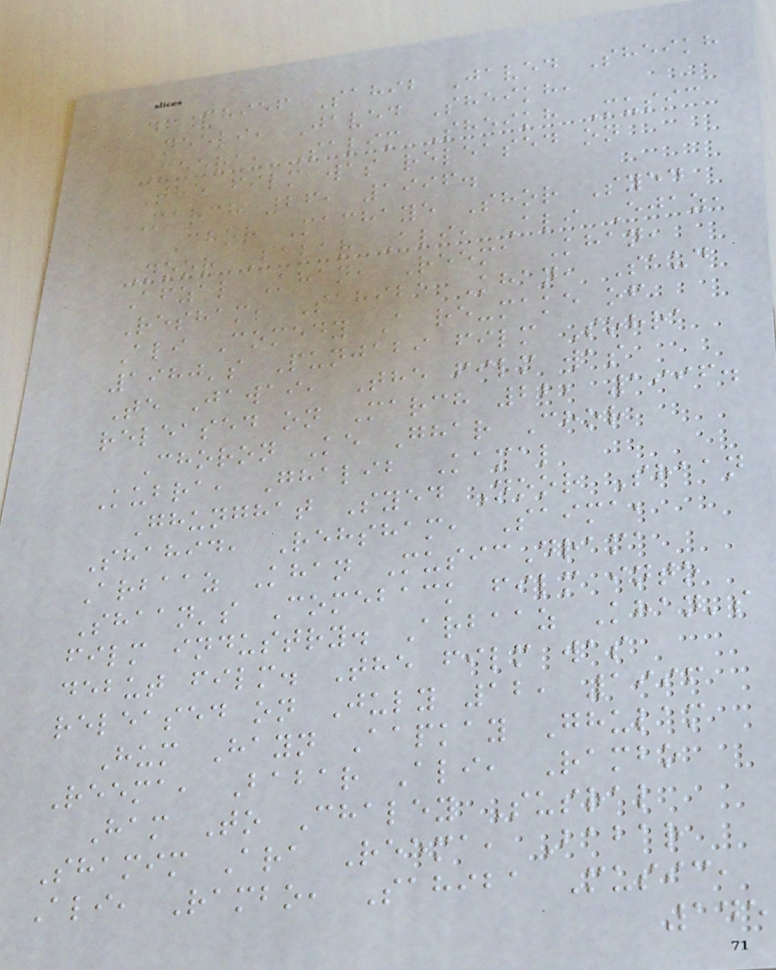Chief Sahib Javed Sheikh
Neeli, Javed Sheikh,
Meera, Salim Sheikh Music
The film was released on
March 26, 1996.
Chor Machaye Shor Syed
Noor Babar Ali, Ali Ejaz,
Afzal Khan, Reema Khan,
Resham, Sahiba Khan, Saud
Ali Comedy A re-make of
1980's Punjabi film Sohra
Te Jawai, The film was
released on March 22, 1996.
Choron Ke Ghar Chor
Kubra, Ghalib Kamal
Ghunghat Syed Noor Shaan
Shahid, Rehsham, Saima,
Arbaaz Khan MusicDrama
Shaan's Comeback film into
film industry. Arbaaz Khan's
debut film. The film was
released on July 12, 1996
Hum Hayn Aapkay Ghulam
Reema, Babar Ali, Rambo
Ham To Chaley Susral
Shamim Ara Reema, Babar
Ali, Rambo, Sahiba Music,
145
